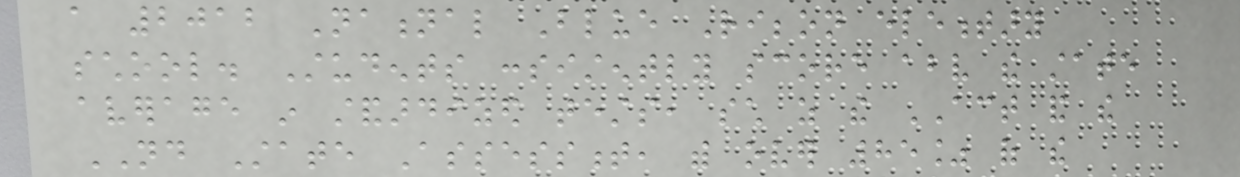a 2012 National Blue Ribbon elementary
school. Students consistently score above the state
average in standardized tests, such as the ACT and the
ND State Assessment, with over 85% of the
